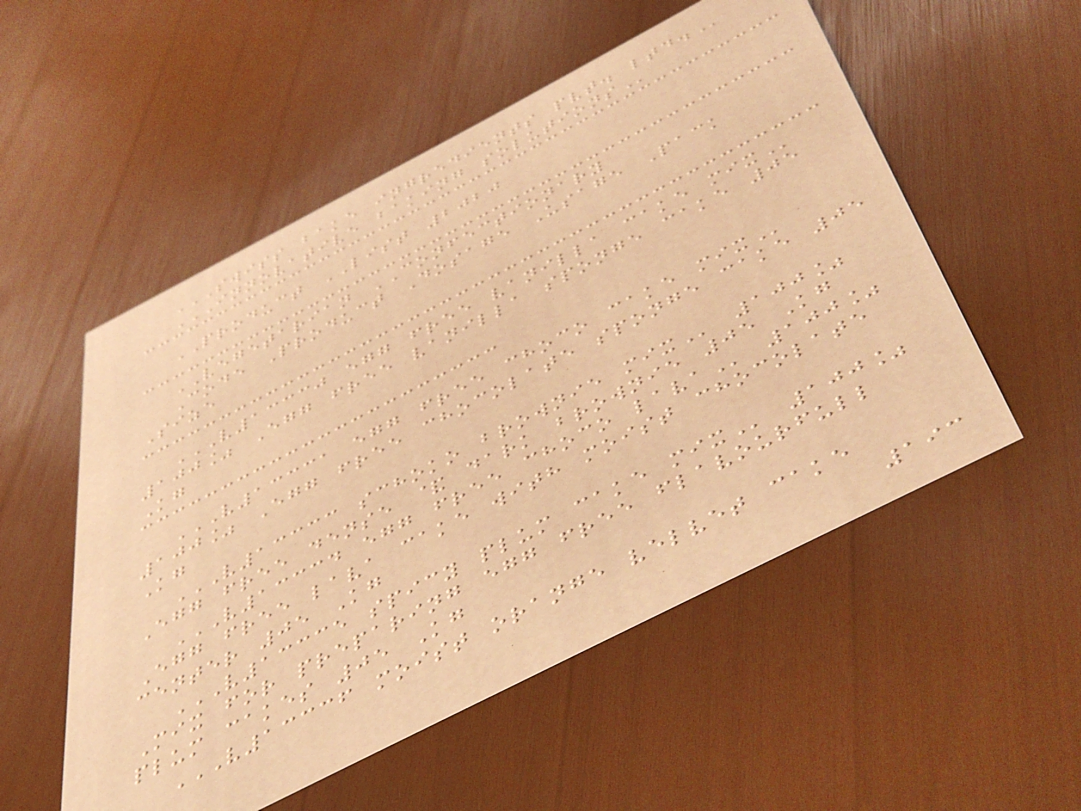SWISS BAKE INGREDIENTS PVT. LTD.
INNOVATIVE BAKING SOLUTIONS
PRODUCT LIST 2020
VEGETARIAN CONFECTIONARY
Code Product Dosage Usage Pack
Size
V13330 EGG FREE VANILLA CAKE MIX
100% Egg free vanilla sponge cake 05
Kg
V13331 EGG FREE CHOCO CAKE MIX
100% Egg free chocolate sponge cake 05
Kg
V13333 SCHOKO BROWNIE MIX 100%
Egg free dense & dark brownie 05 Kg
V13334 EGG FREE CHOCO LAVA 100%
Egg free lava cake with moist chocolate
center 05 Kg
V13335 SPICY PLUM CAKE MIX 100%
Mix for preparing egg free flavourfull
plum cakes 05 Kg
V13336 MOIST ORANGE VELVET CAKE
193
